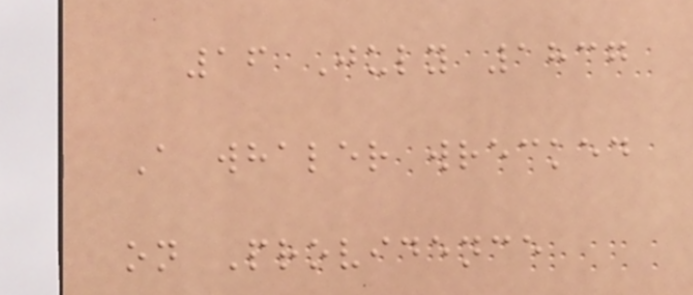16 July 1837
A whaler wrecked
on Providence
